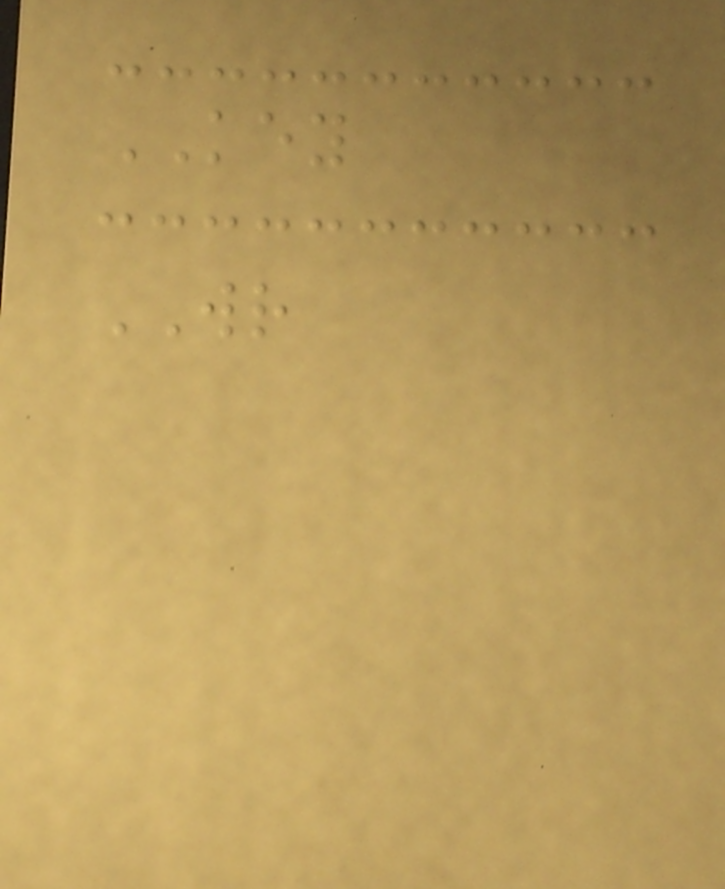KEY
WR
